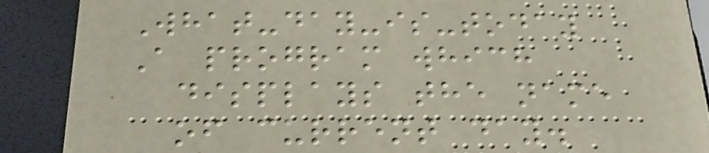What-day-is-today
A program which
displays the name
of current day.
